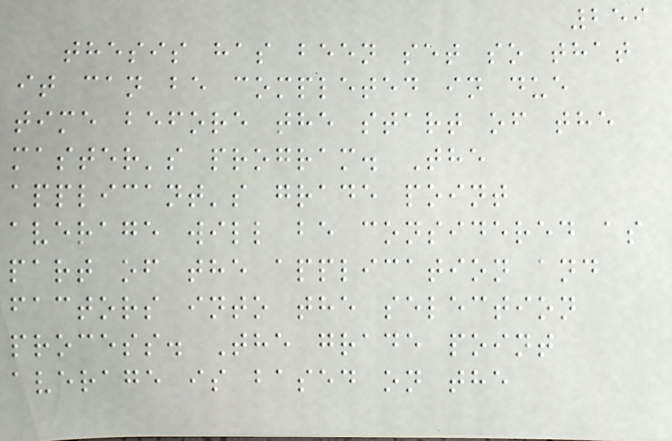259
thesis has been set so that
it can be completed in due
time before the start of the
master's program. The
applicant's grade point
average will be considered as
part of the application and
factors into the selection
process. The grade point
average is based on the
